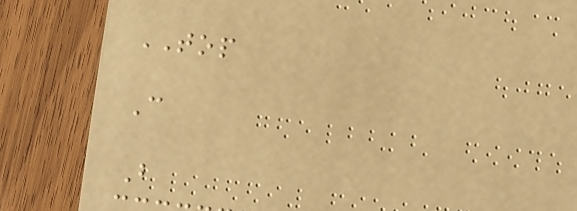TOP
C
B
